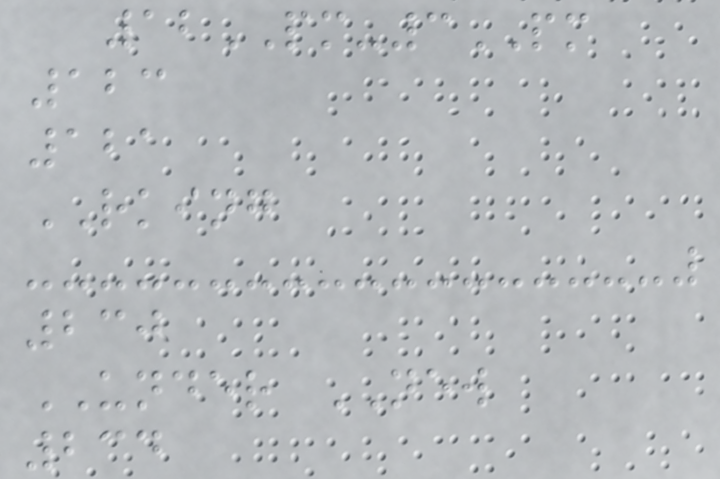12PM-3PM
123
121
RKING
230
UNDER NEW
234
